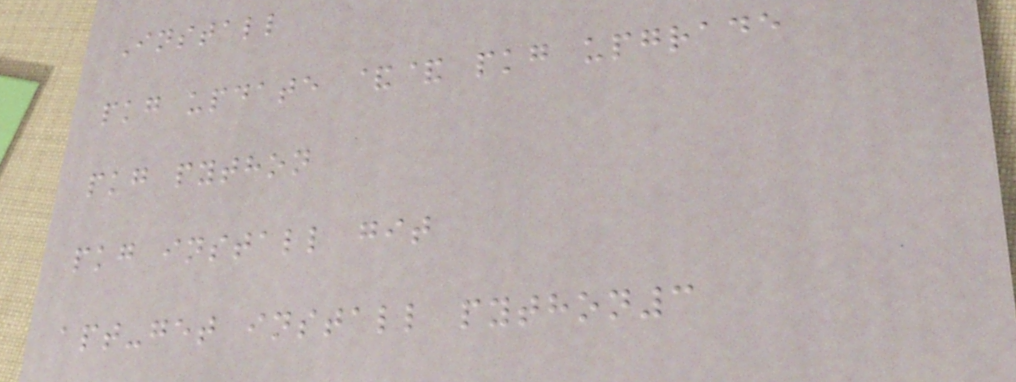Install
pkg update && pkg upgrade
pkg python
pkg install git
apt-get install python3
